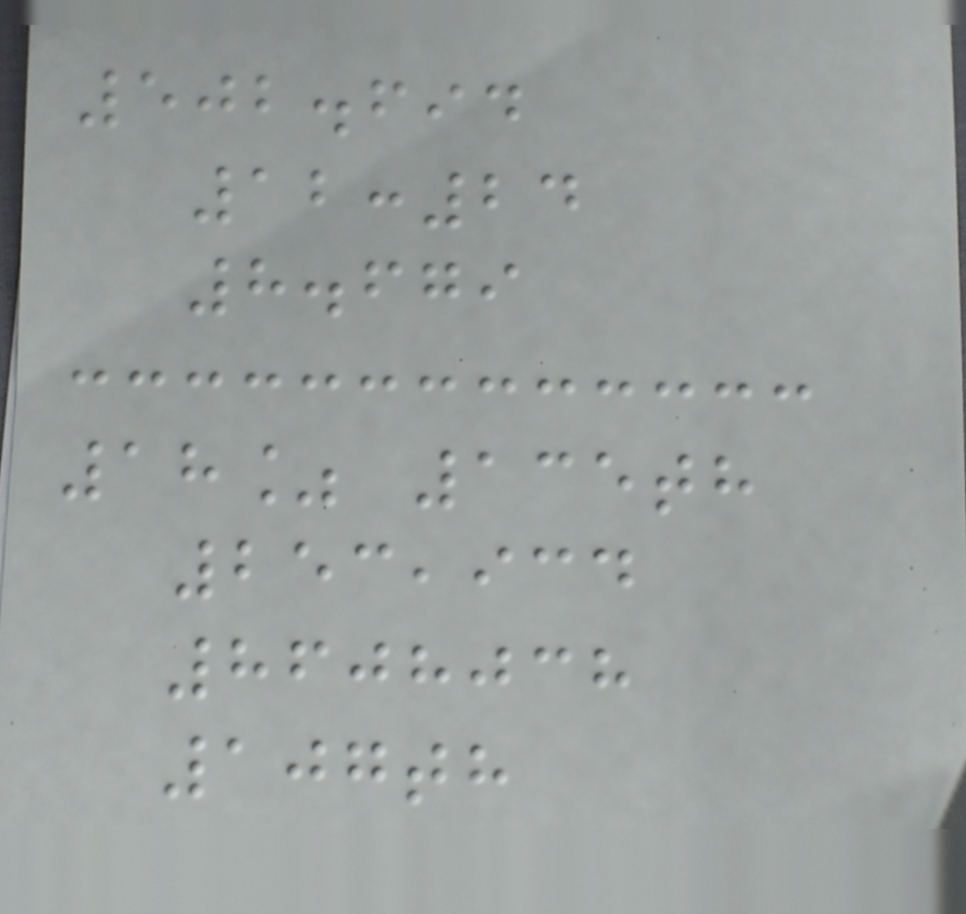502.694
12:24
8.679
18% 135th
253,934
8608038
107th
